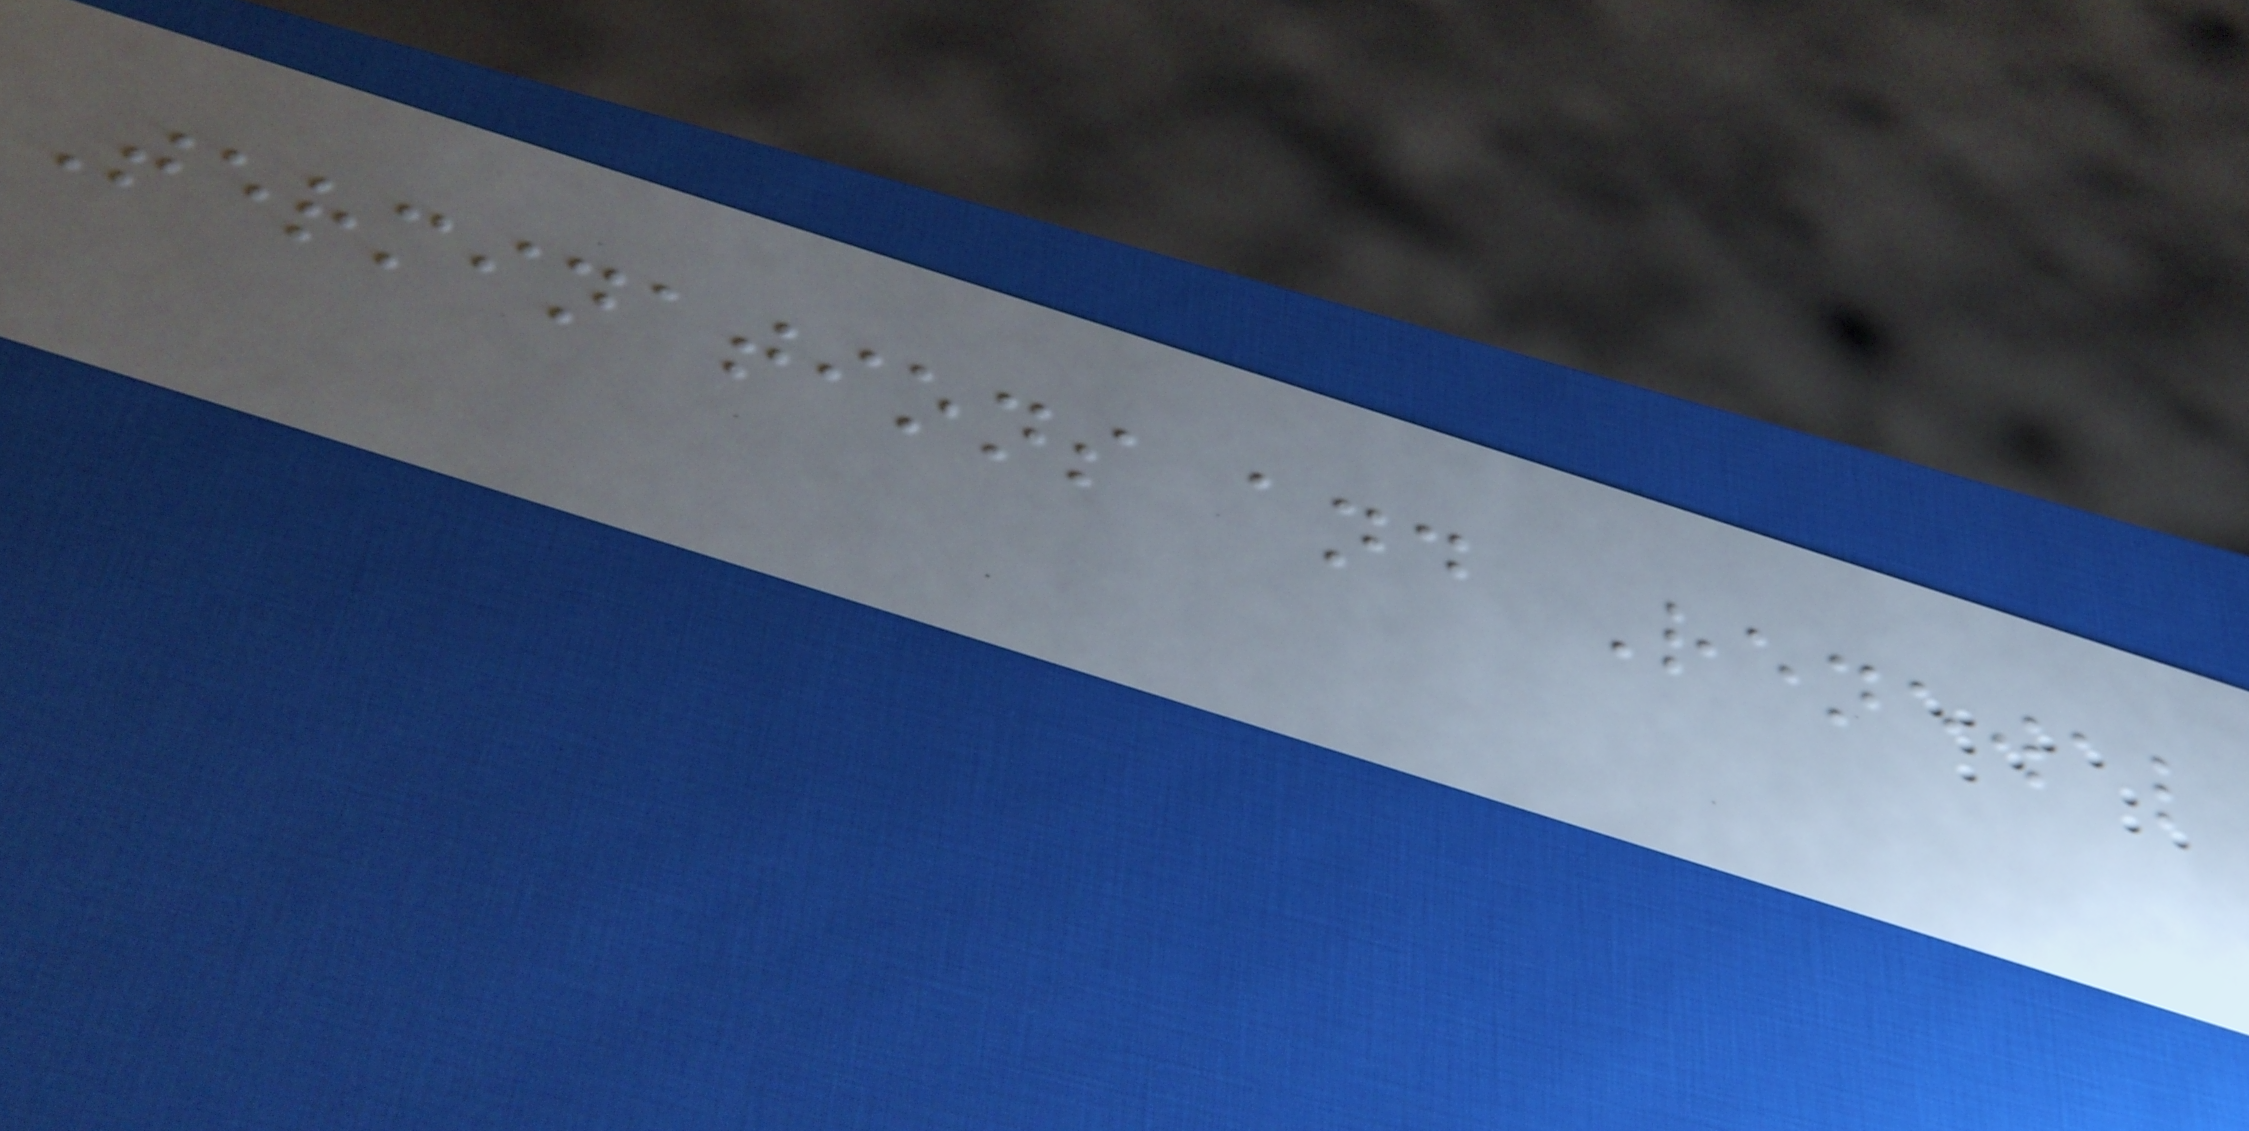Terminations and Renewal
